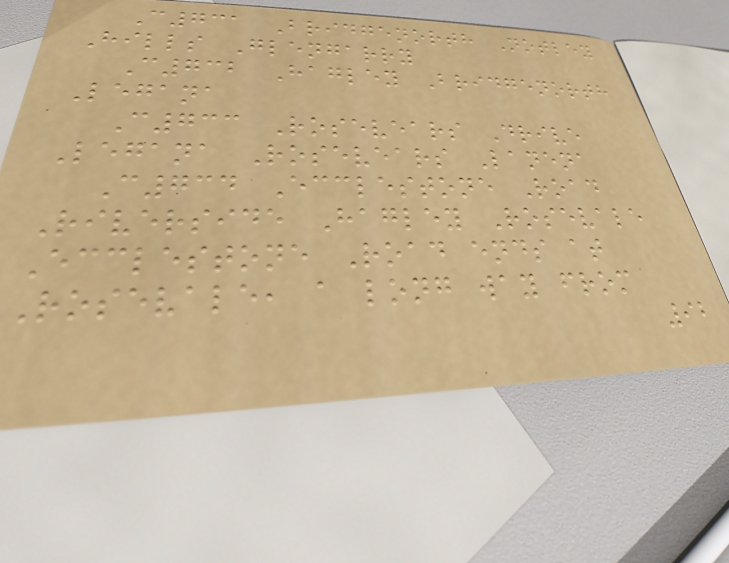C731 Bridgenorth Notley
Hills Glengarry
C732 Hagley Bridgenorth
Legana
C733 Rosevears Drive
Legana Rosevears Lanena
C734 Ecclestone Road
Riverside Hagley Rosevale
Ecclestone Road ends at
Rosevale, a long way from
92
